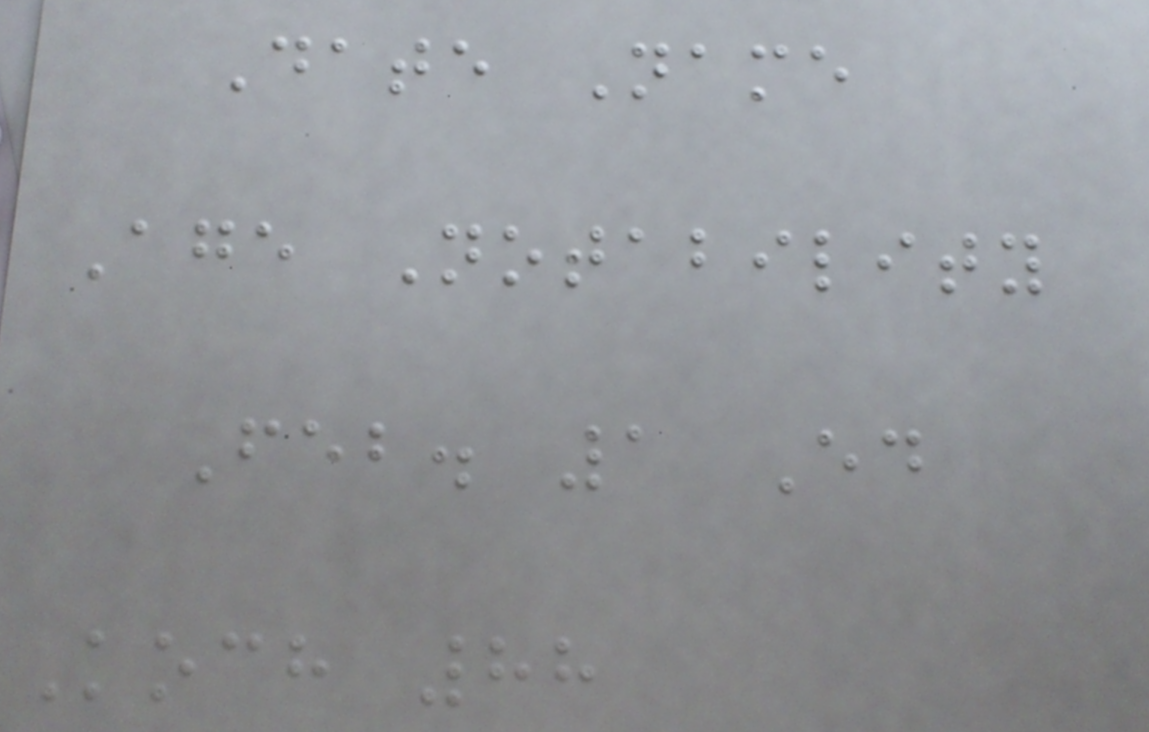Date Name
Age Notability
Feb. 1 Ed
Koch 88
